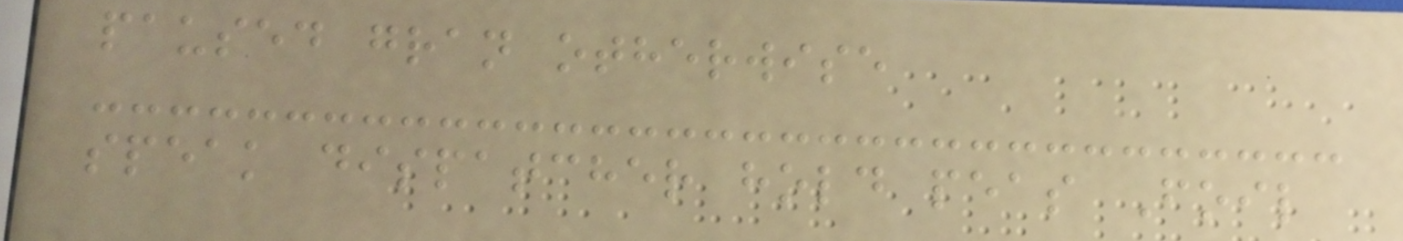paused gran otherwise
speak dispatcher hold peas Foil
